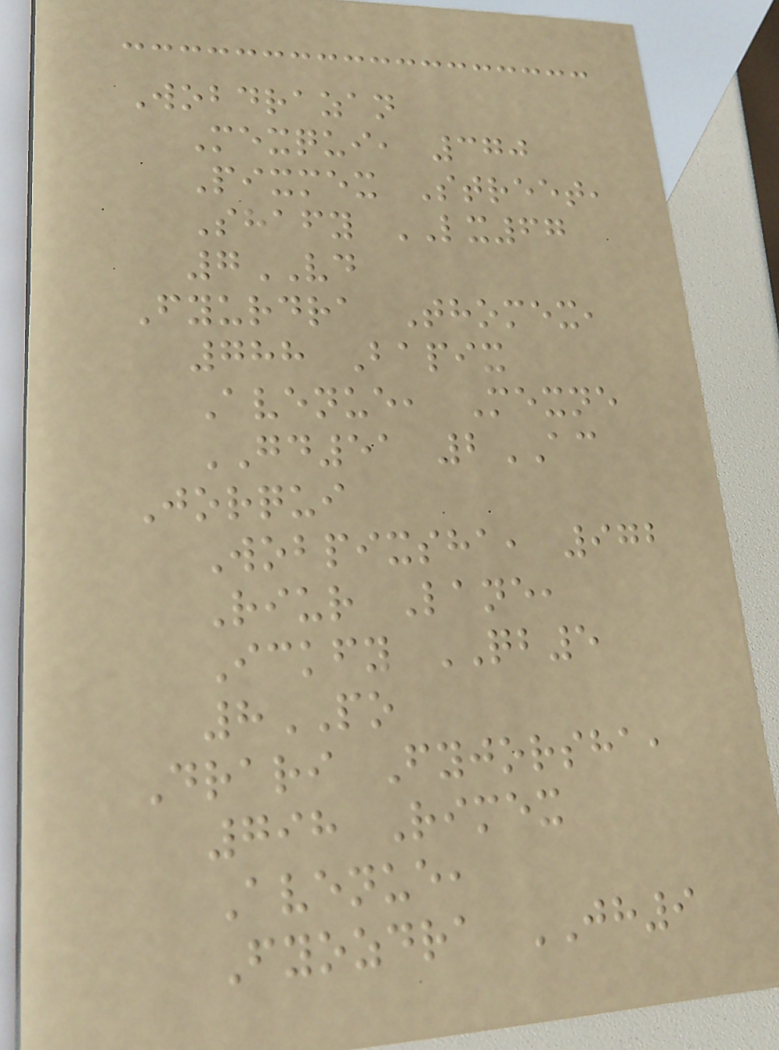Wobdrazan
Mexqui, 370
Pixmex Street,
Shafy LX67
7VD
Fyurdra Thomex,
788 Bapix
Avenue, Mexne
GD51 2AC
Jorqui
Wobpixsha, 972
Riur Lane,
Ickfy QB5
8PO
Drari Fyjorsha,
798 Rimex
Avenue,
Fyozdra JH9
